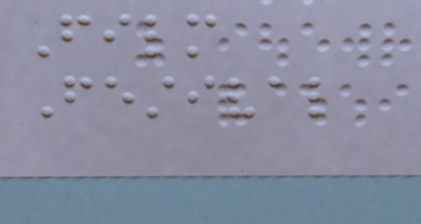Film
Festival
